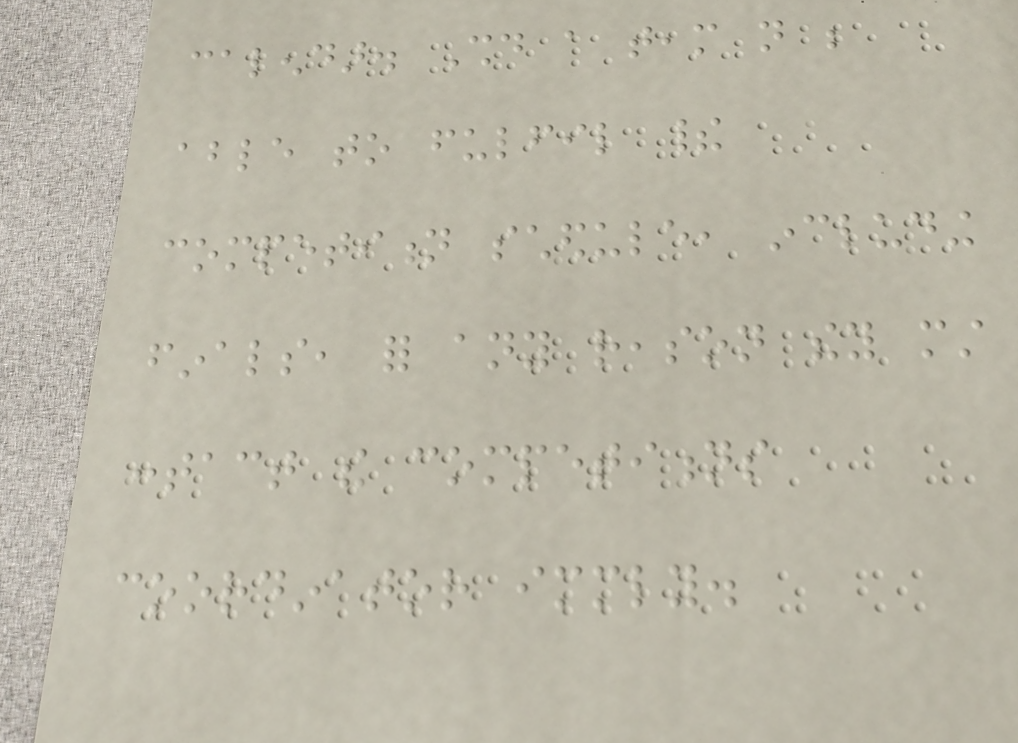calendar. Should a team not be
able to fulfil their
competition schedule, including
finals, for any reason they must
contact the competitions
coordinator immediately.
